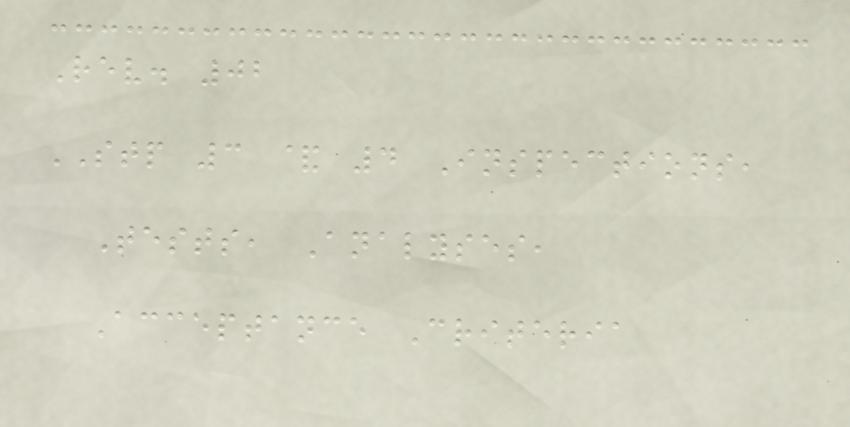Rev. 02
STP 3 & 4 Inspections,
Tests, Analyses,
Acceptance Criteria
